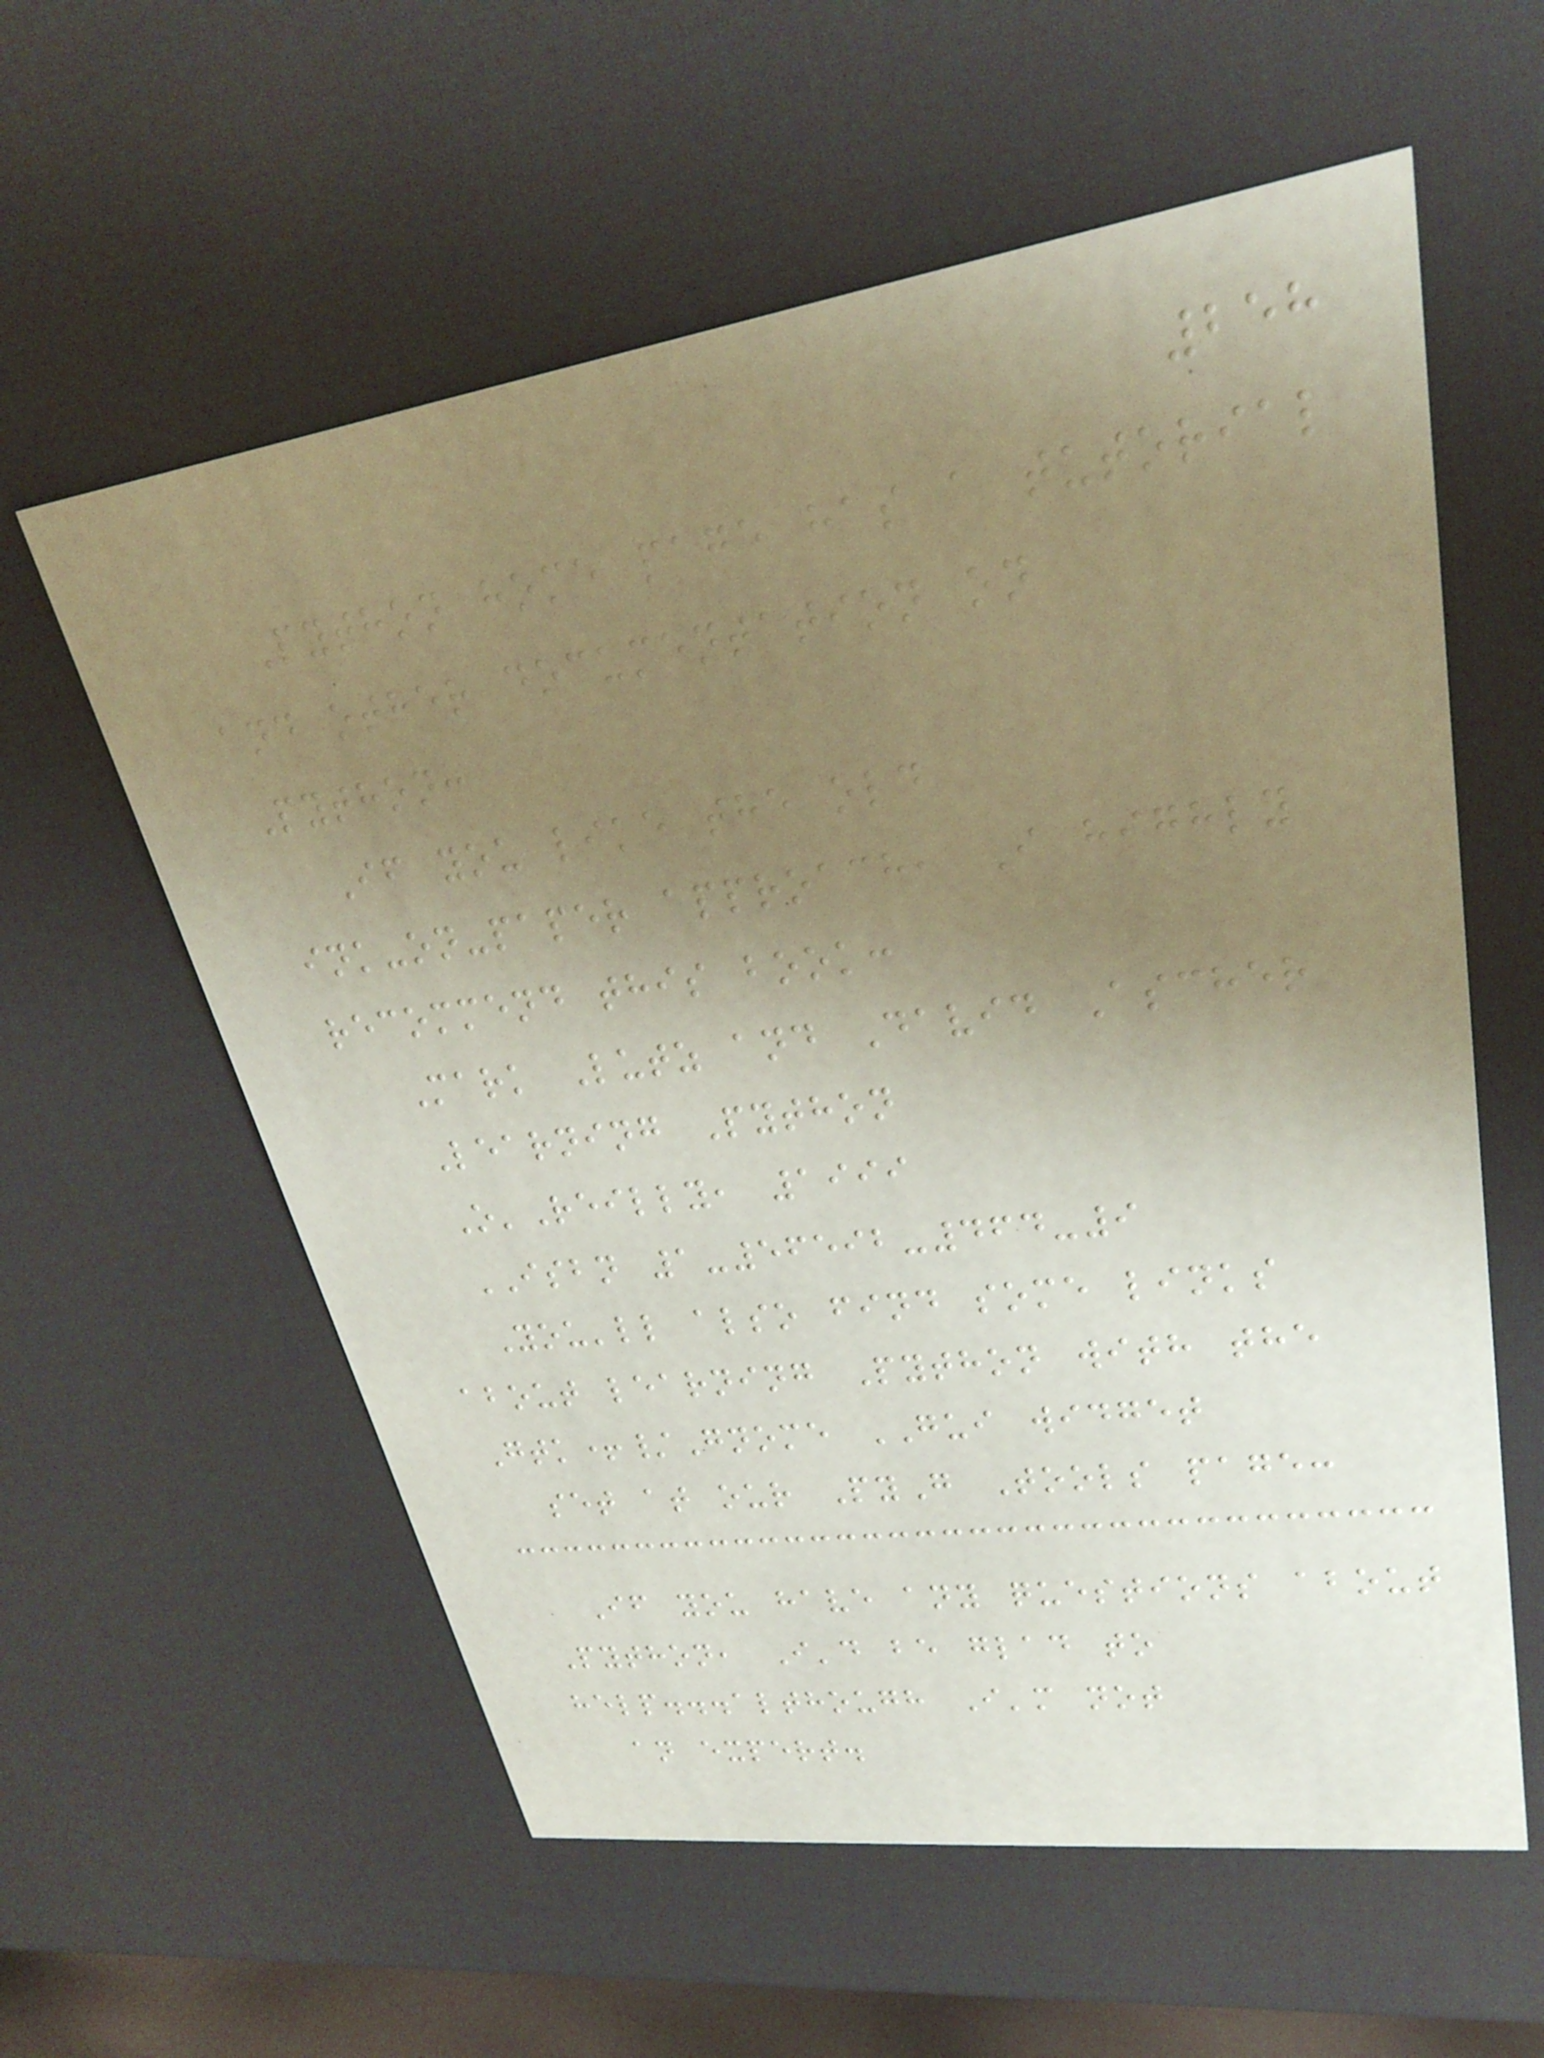258
Python home page has a tutorial
and other documentation on
Python:
If you like the old
ink-on-paper approach, I highly
recommend this book:
Mark Lutz and David Ascher
Learning Python
O'Reilly, 1999
ISBN 1-56592-464-9
You'll also find some links
about learning Python with the
Gtk+/Gnome GUI widget
set at our PyG Tools page:
If you have any questions about
Python, I'd be glad to
help...although I'm not
an expert.
